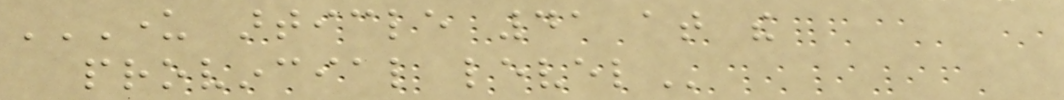UNDER ARTICLE 41 AT THE
PROVINCIAL LEVEL
